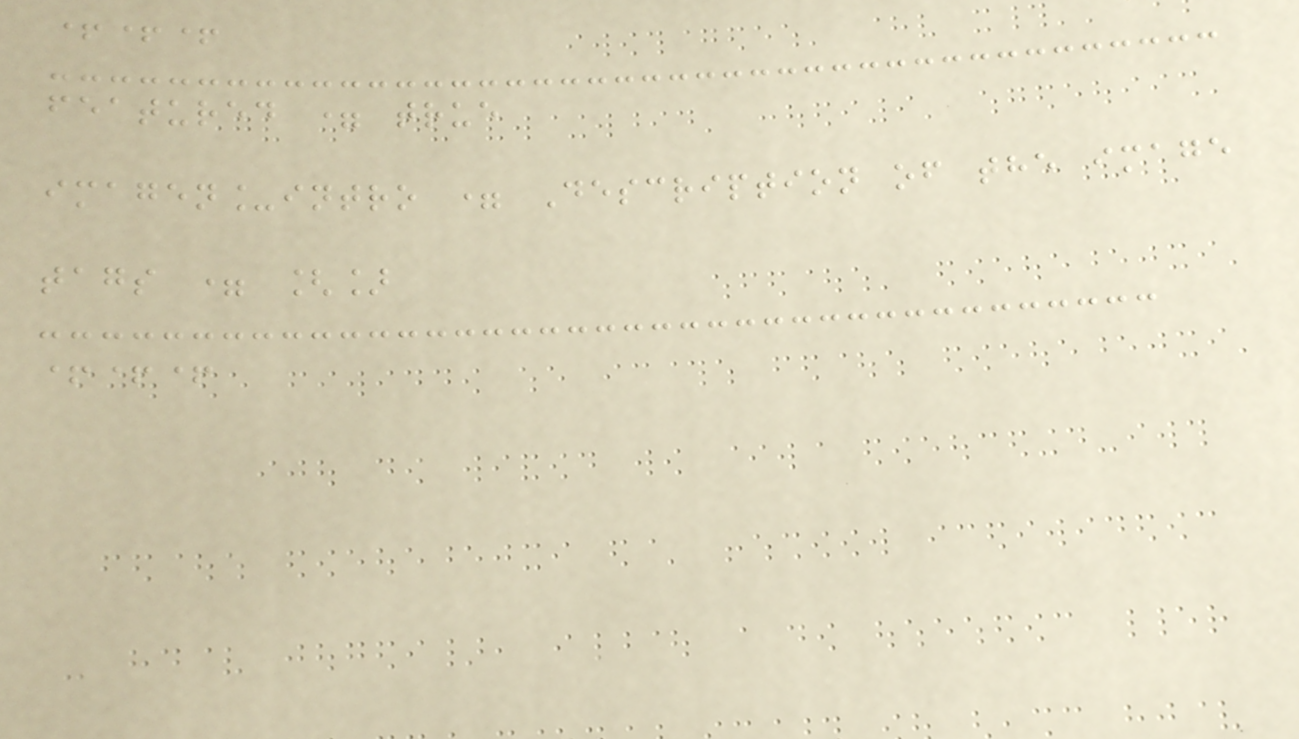+++
featured = true
imagen_intro = Description of the image
tags = []
+++
